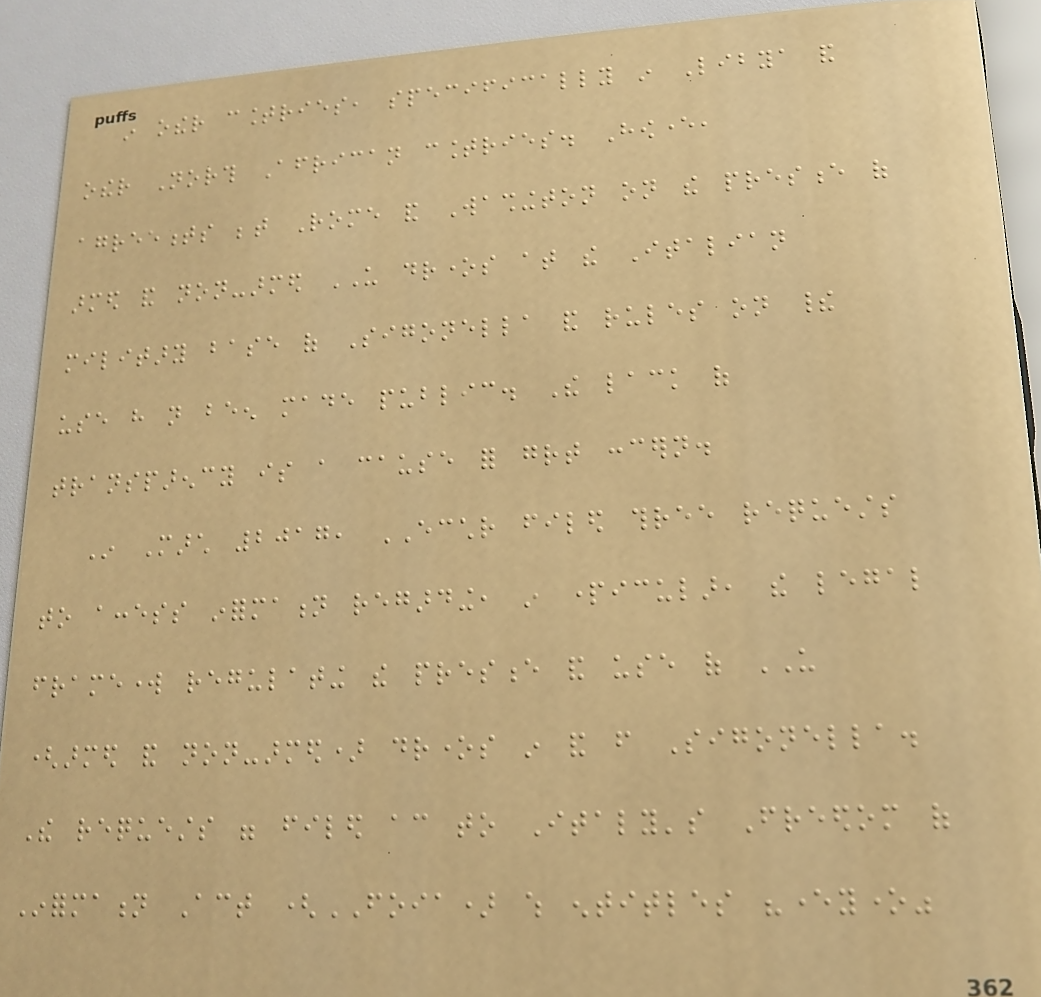in other countries, specifically in Libya and
other North African countries. However,
agreements between Rome and Washington on the presence of
armed and non-armed US drones at the Italian
military base of Sigonella and rules on their
use have not been made public. The lack of
transparency is a cause for great concern.
In March 2017, ECCHR filed three requests
to access information regarding, in particular, the legal
framework regulating the presence and use of US
(armed and non-armed) drones in and from Sigonella.
The requests were filed according to Italy's Freedom of
Information Act (FOIA) which entitles "everyone"
